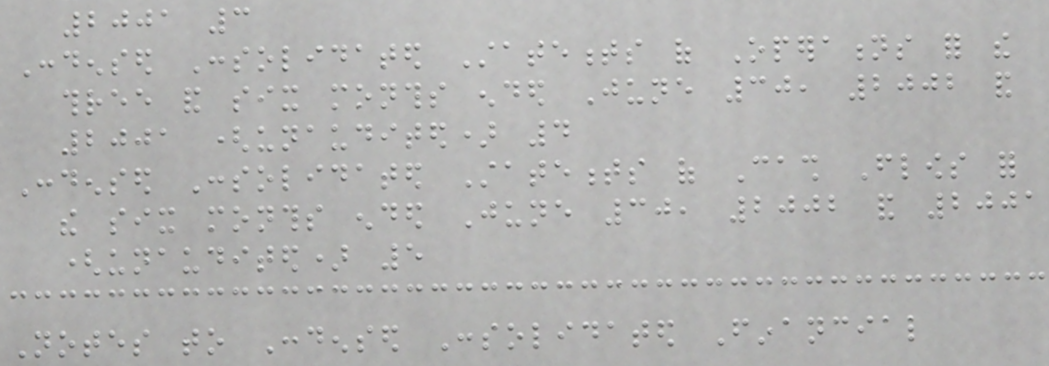2001 3
Condensed Consolidated Statements of Operations for the
three and six months ended June 30, 2002 and
2001 (unaudited) 4
Condensed Consolidated Statements of Cash Flows for
the six months ended June 30, 2002 and 2001
(unaudited) 5
Notes to Condensed Consolidated Financial
